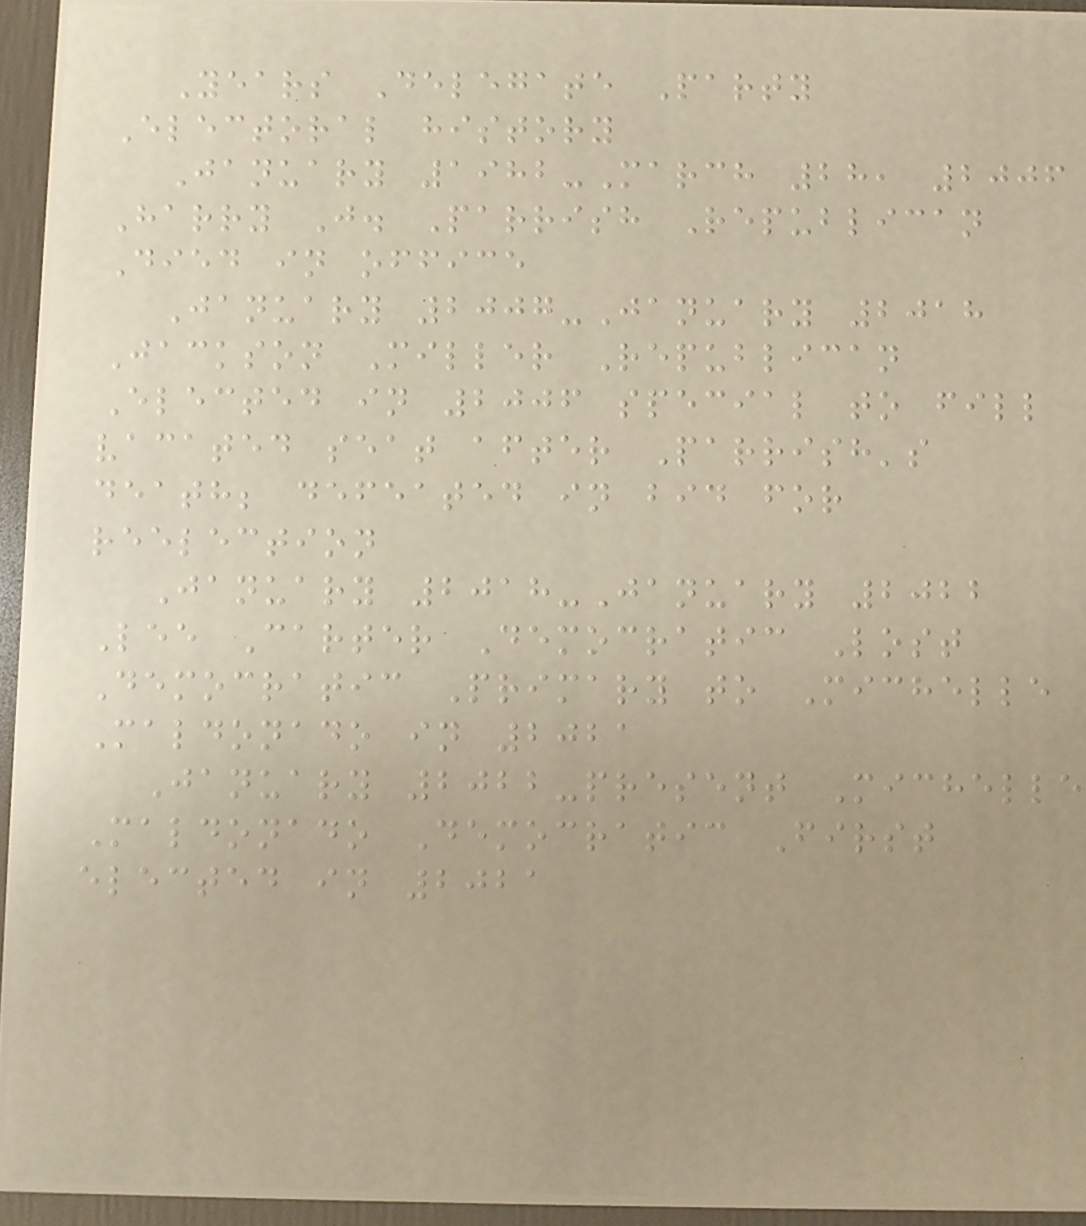Years Delegate Party
Electoral history
January 1982-March 28, 2006
Harry J. Parrish Republican
Died in office
January 2007-January 2018
Jackson Miller Republican
Elected in 2006 special to fill
vacated seat after Parrish's
death; defeated in bid for
reelection
January 2018-January 2022
Lee Carter Democratic Lost
Democratic Primary to Michelle
Maldonado in 2021
January 2022-present Michelle
Maldonado Democratic First
elected in 2021
